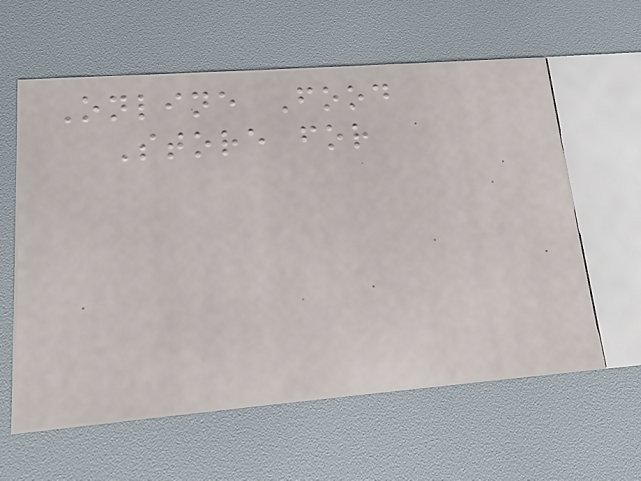Online Food
Store for
